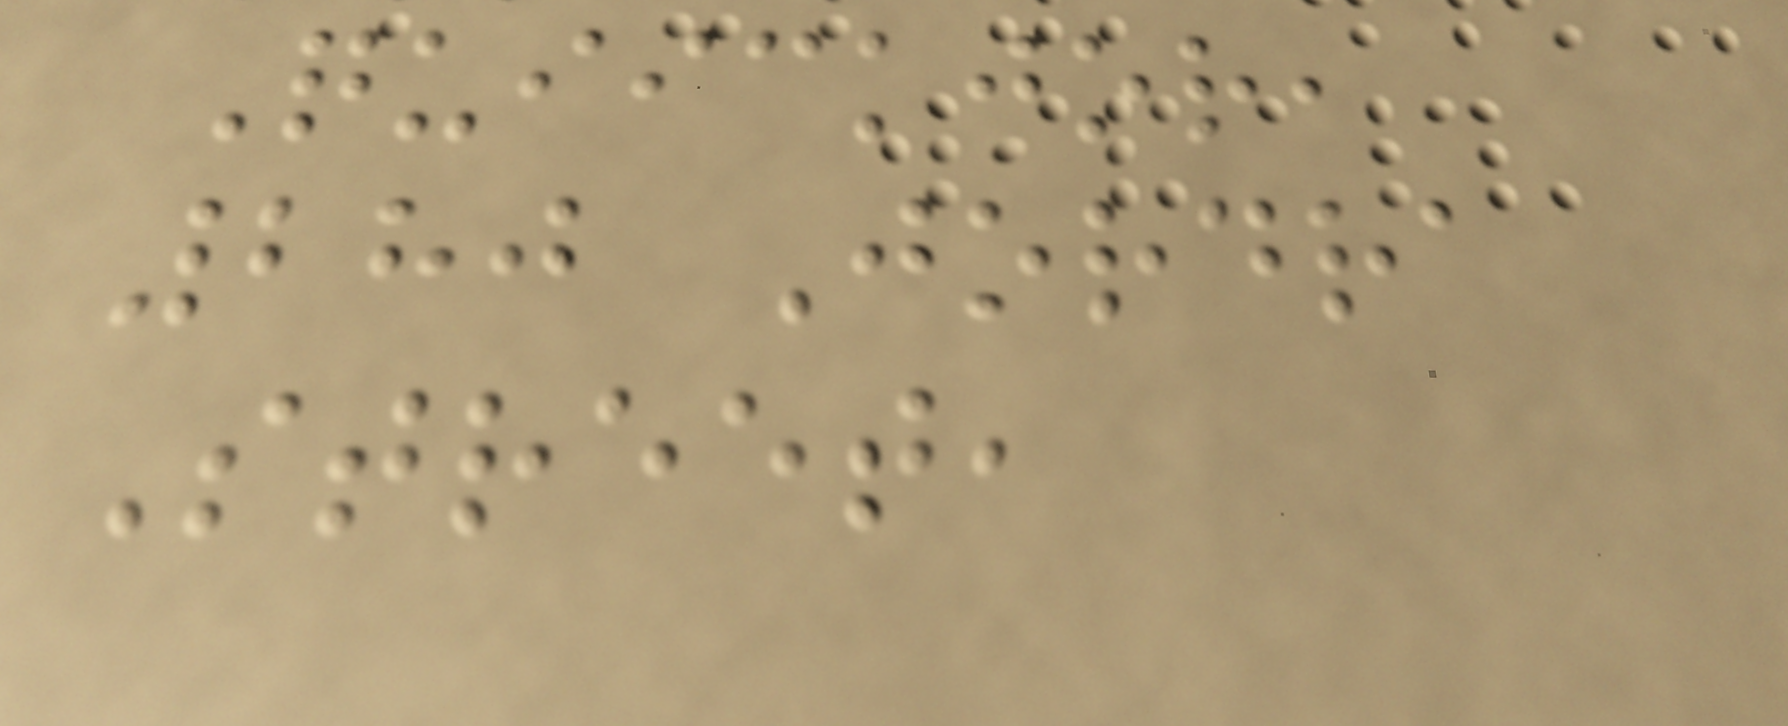Quiickjor,
280 Jordra
Street,
